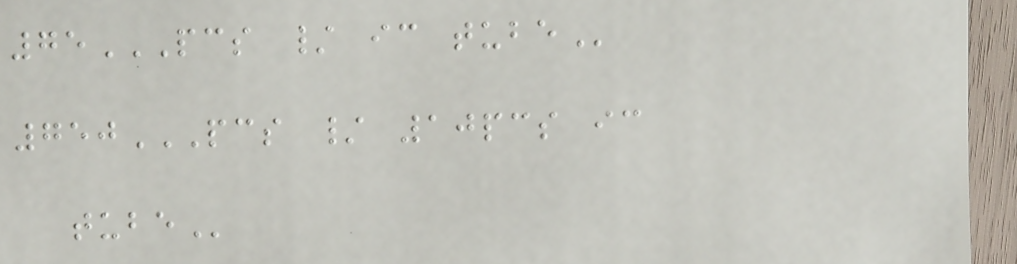75PCS / IC TUBE
750PCS / 10PCS IC
TUBE
